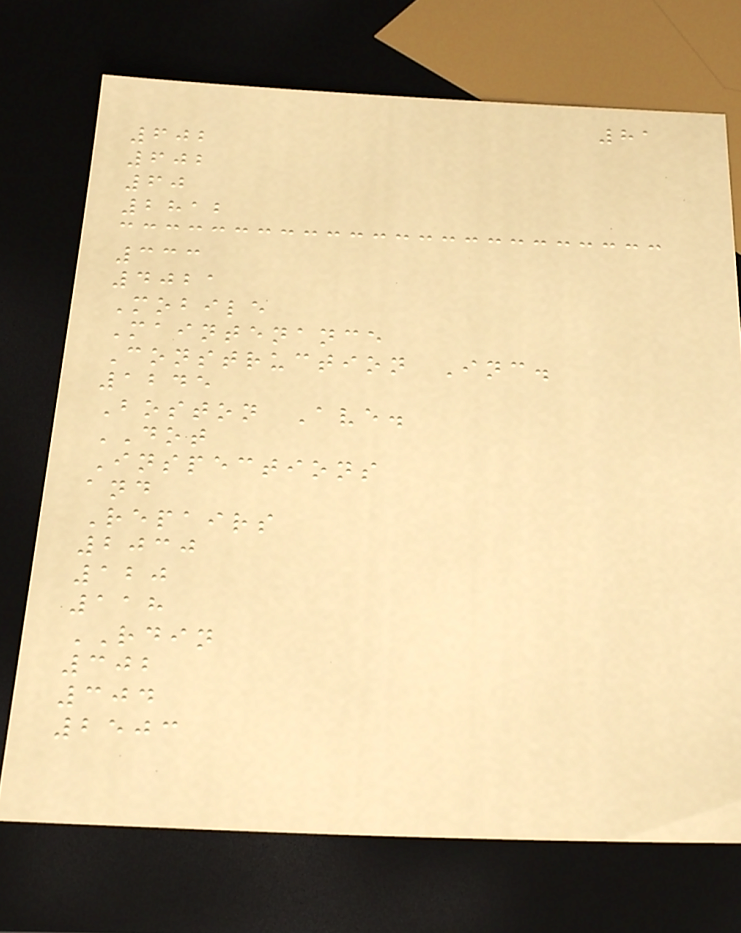81
602
602
60
2812
333
4021
Mobile
Maintenance
Construction Inc.
1245
Boston Ave.
DOT
Inspections
and
Repairs
2030
120
118
RDIN
302
304
2503
